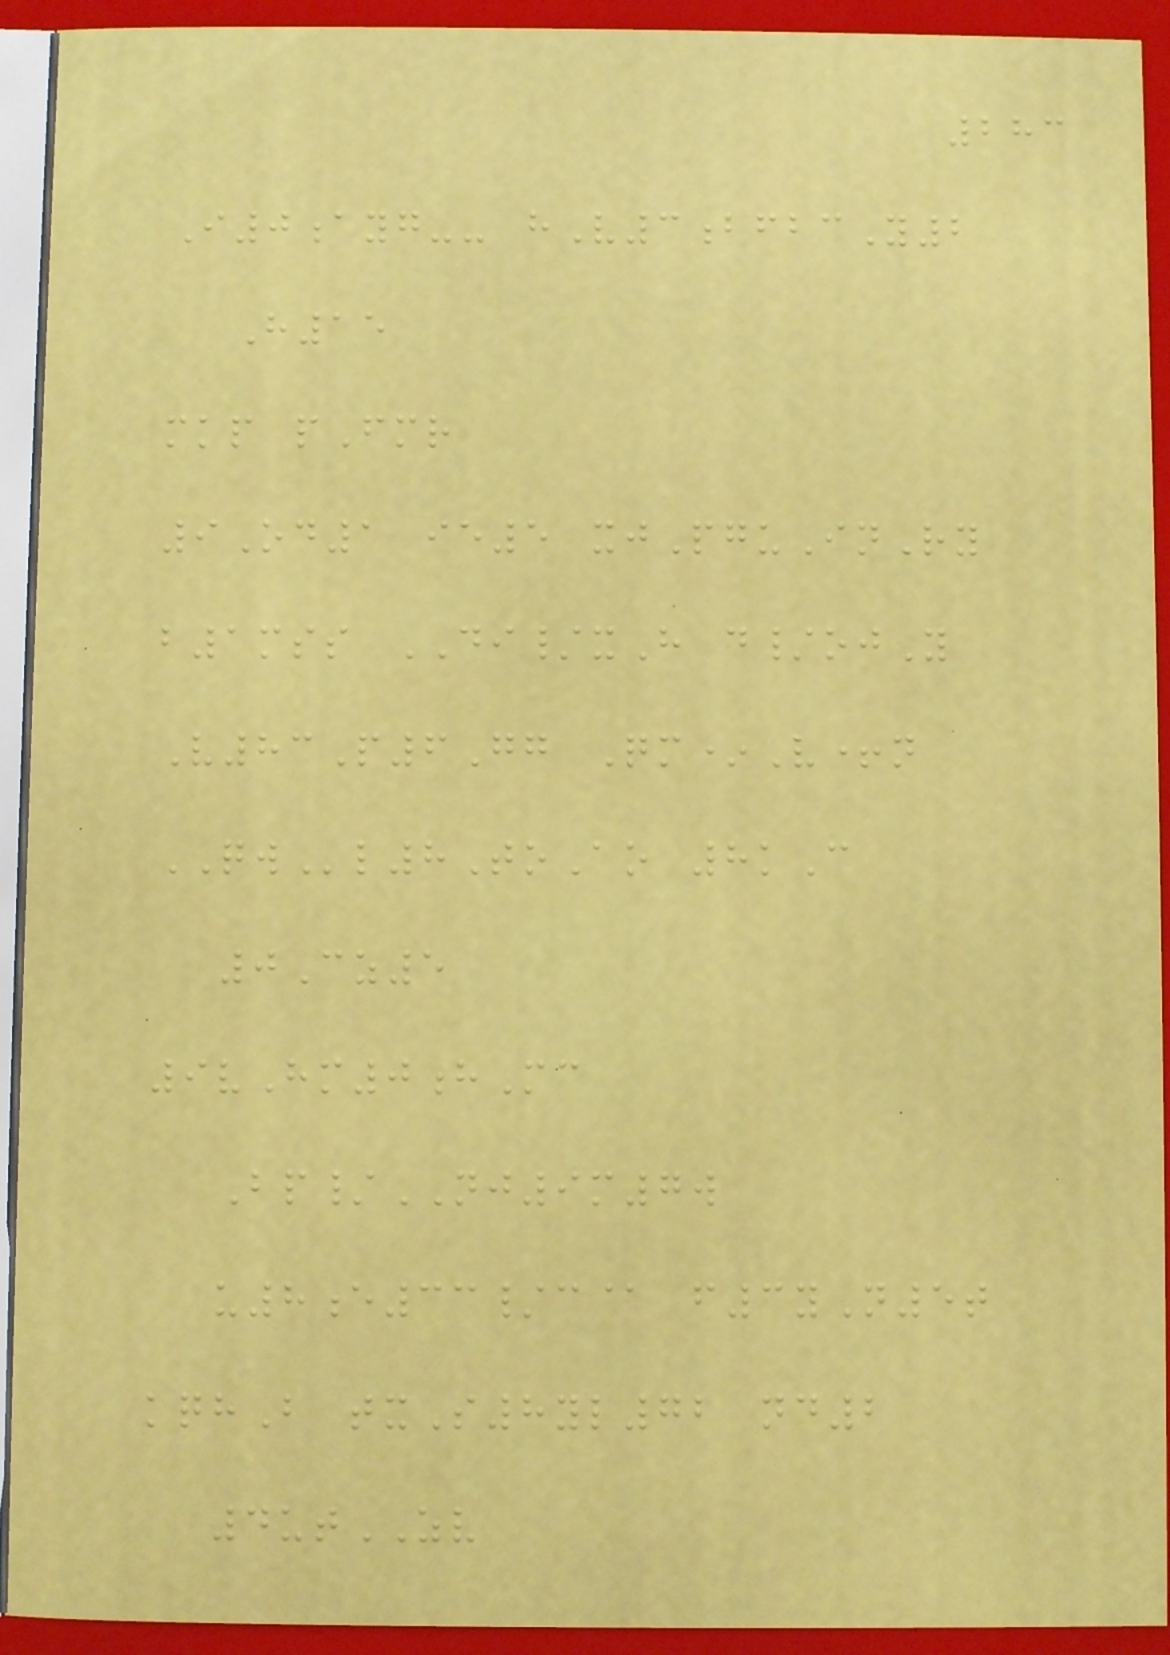283
I0ayg-- hV3bfbcY2
H15
mkp pFmr
9Od1 ie5 xjPguInRy
b1mss DI/xH d/ojY
V83P6Gg Qm*V+n
QWl8ToAo 8kC
0Cz5
9vHm0hMc
Bp/NJ9m7w
u8e33/c@ f3yN5t
kqhB txS8yl72 nd2
4utZV
